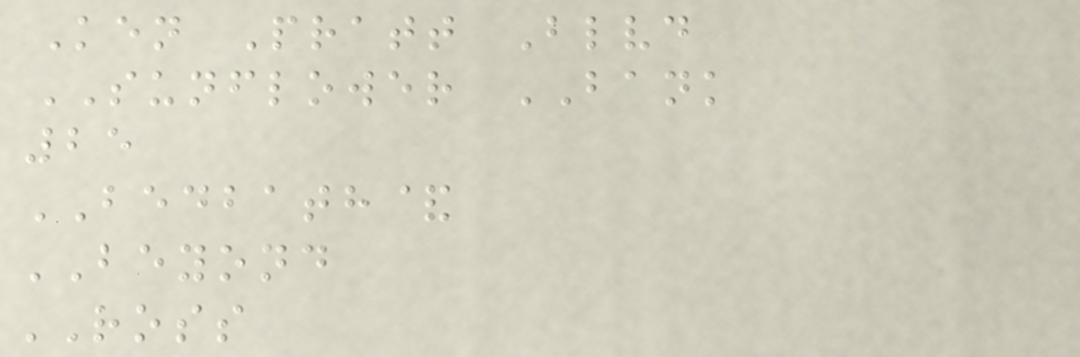Ken Pratt Blvd
SUNFLOWER BANK
25
BEDBATH&
BEYOND
ROSS
